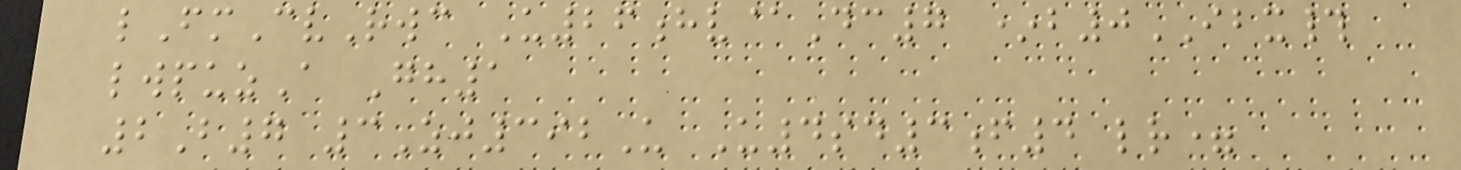lFmCvRwc U26hv@Dc7 *b0IBX#
lwpuzA Gh1
2B7 3Zj392U U4sd3f4 lr=
